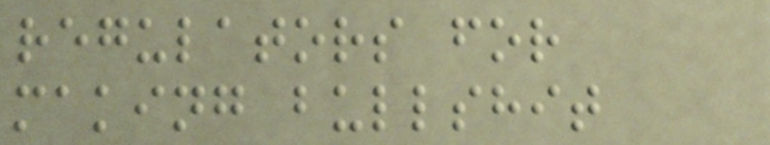regulators for
making bullshit
